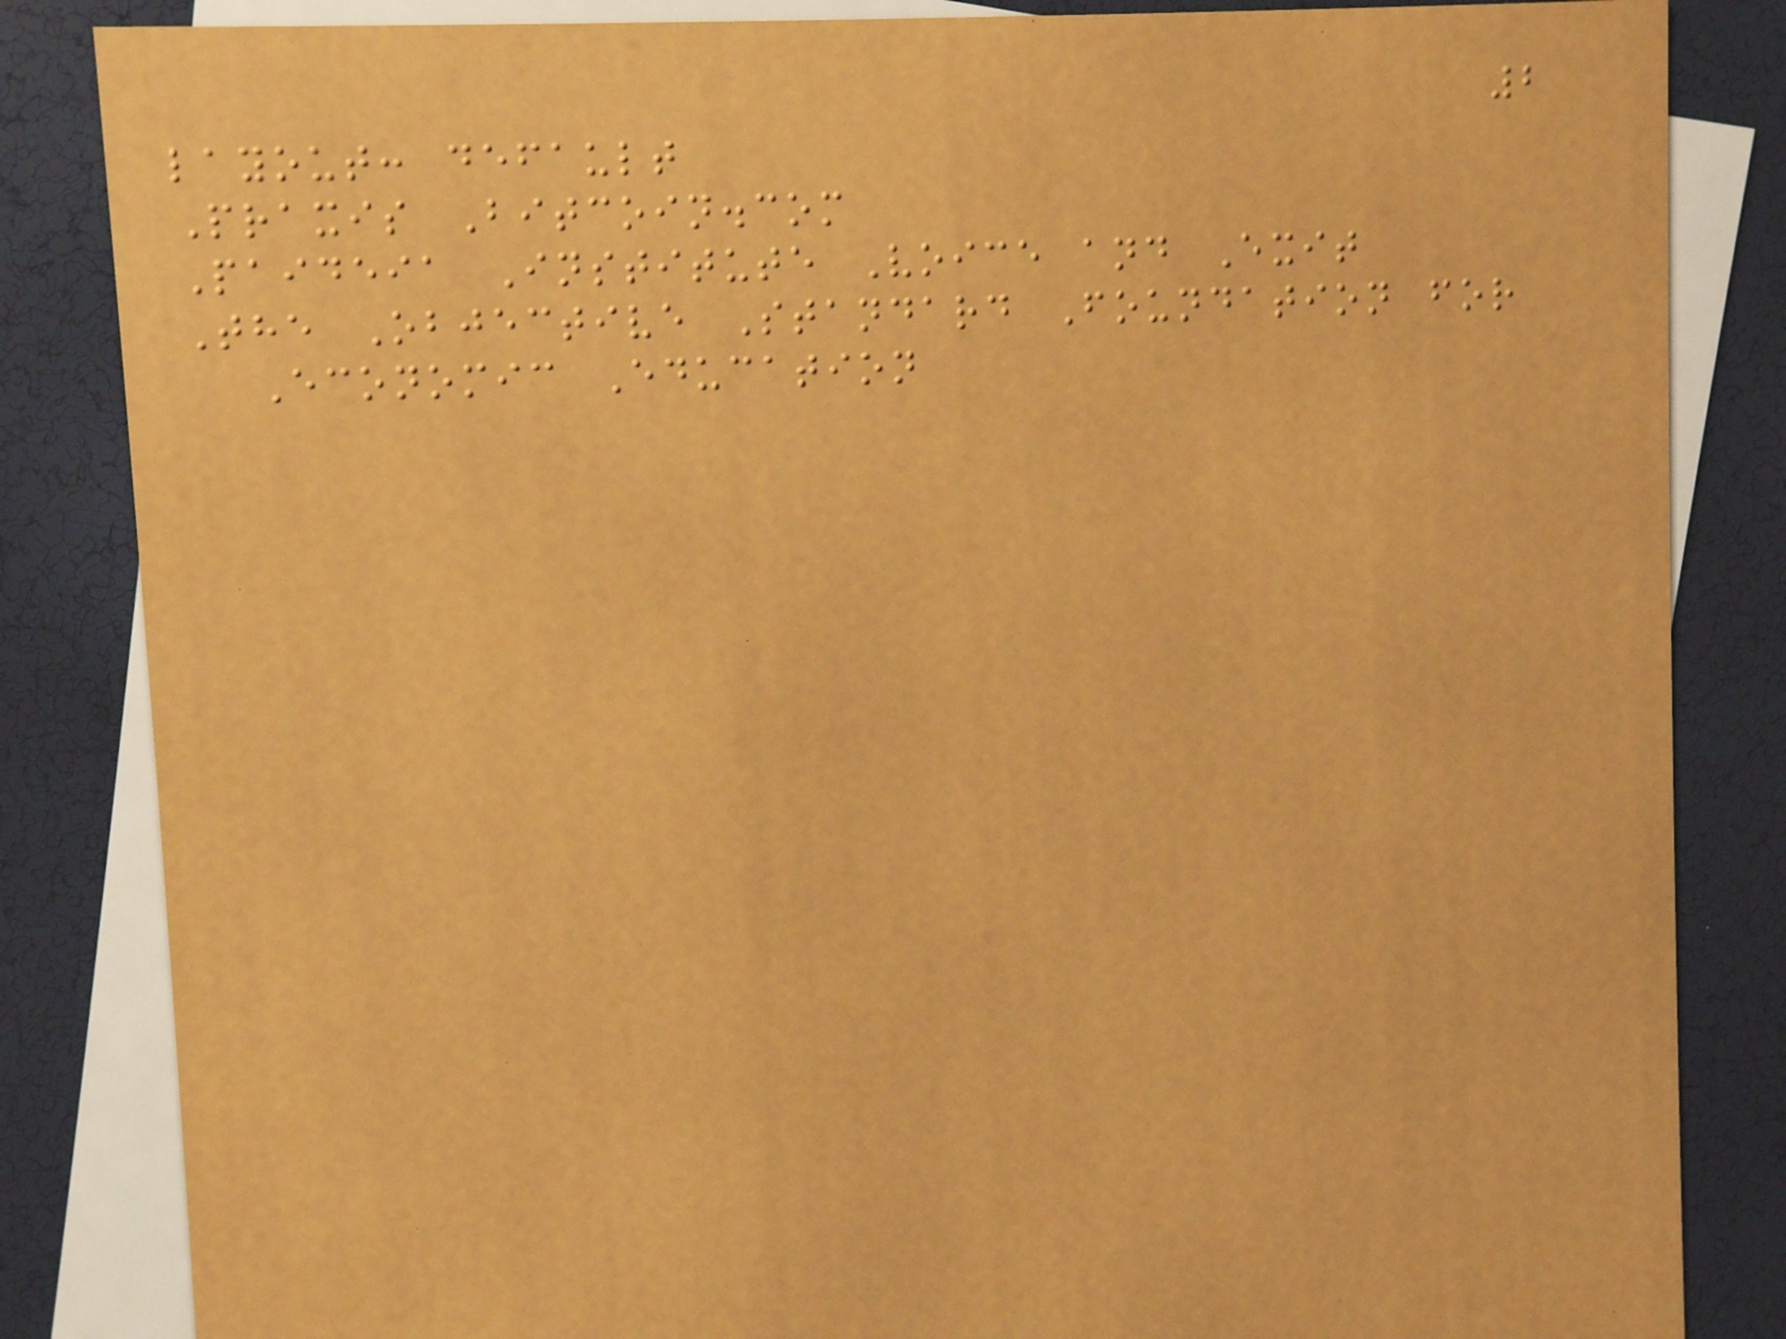2
layout: default
Praxis Bitcoin.com
Paideia Institute Voice and Exit
The Objective Standard Foundation for
Economic Education
